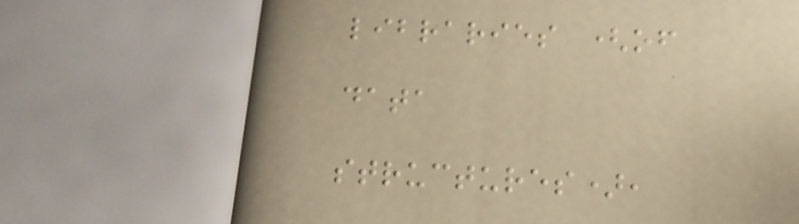libraries (of
data
structures),
